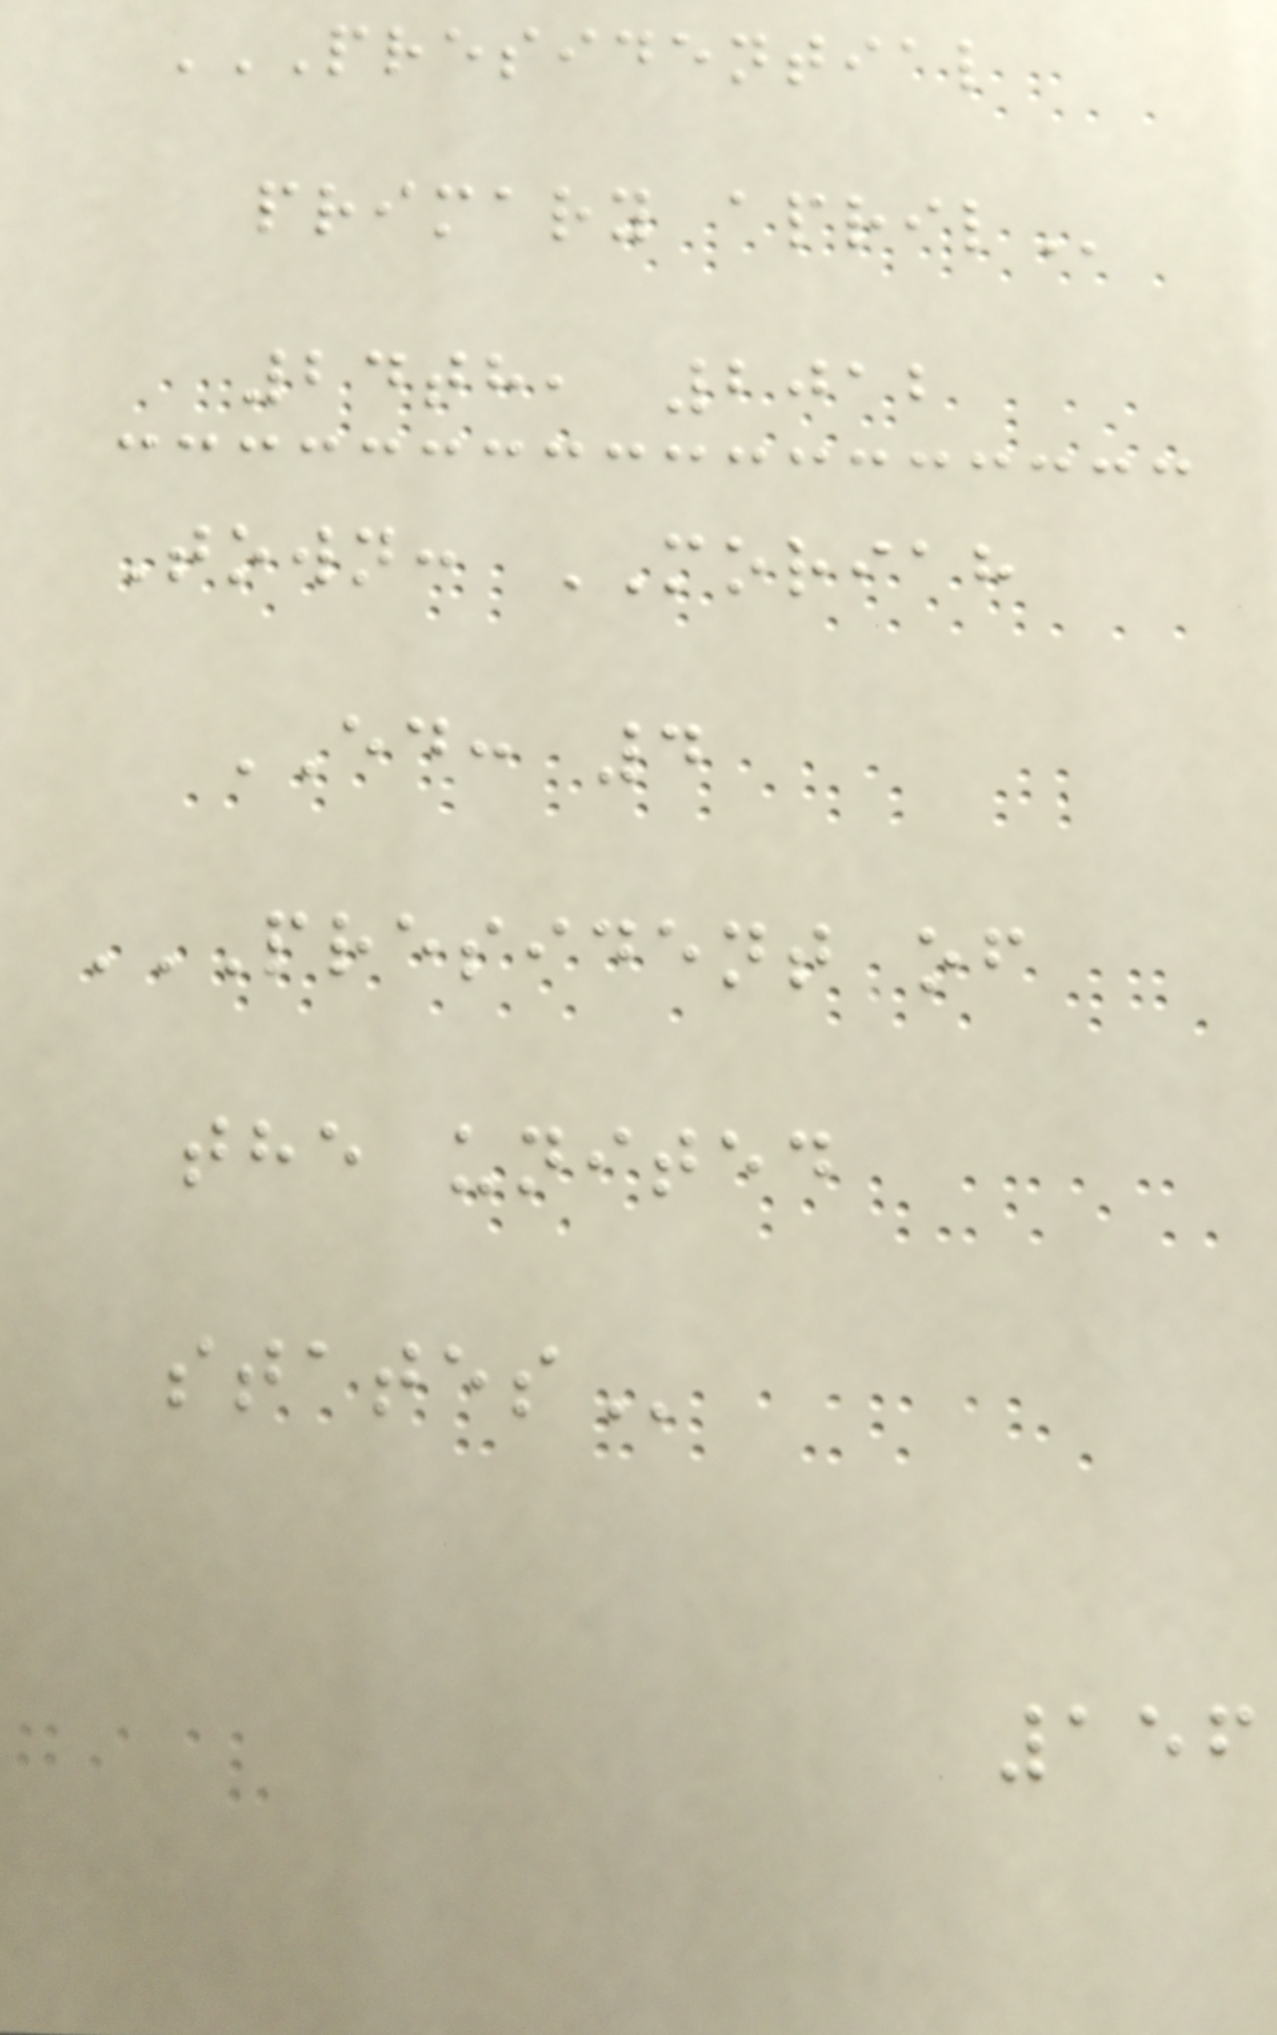PRESIDENTIAL
PRIMARY APRIL
24th, 2012
Town: MORIAH
ED: 4
PRESIDENT OF
THE UNITED
STATES
156
